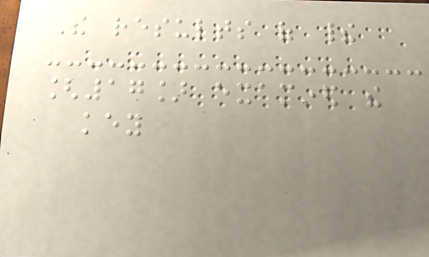The results of their
[17] examined the
key
